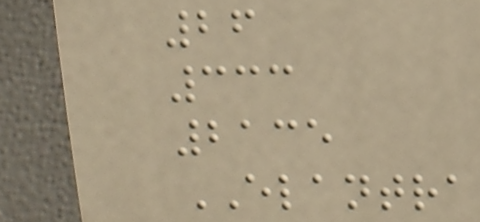26
333
2135
ELANTRA
